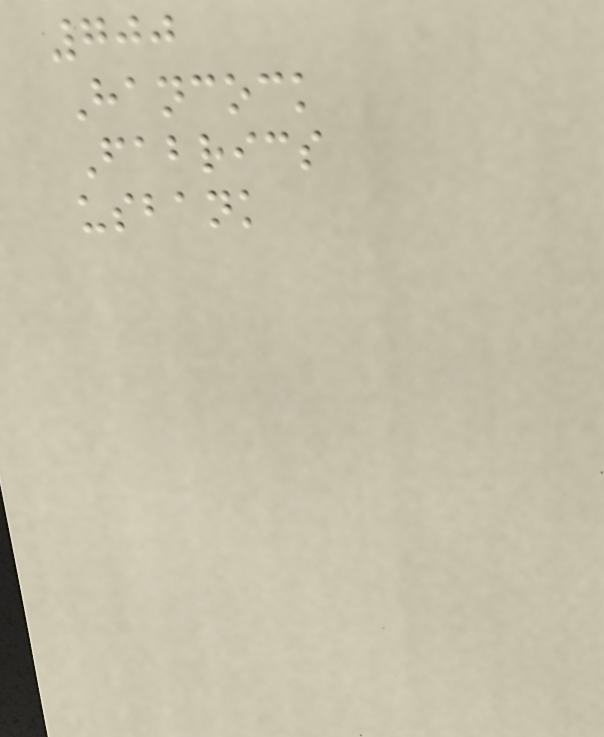700
Hancock
Fabrics
usbank
